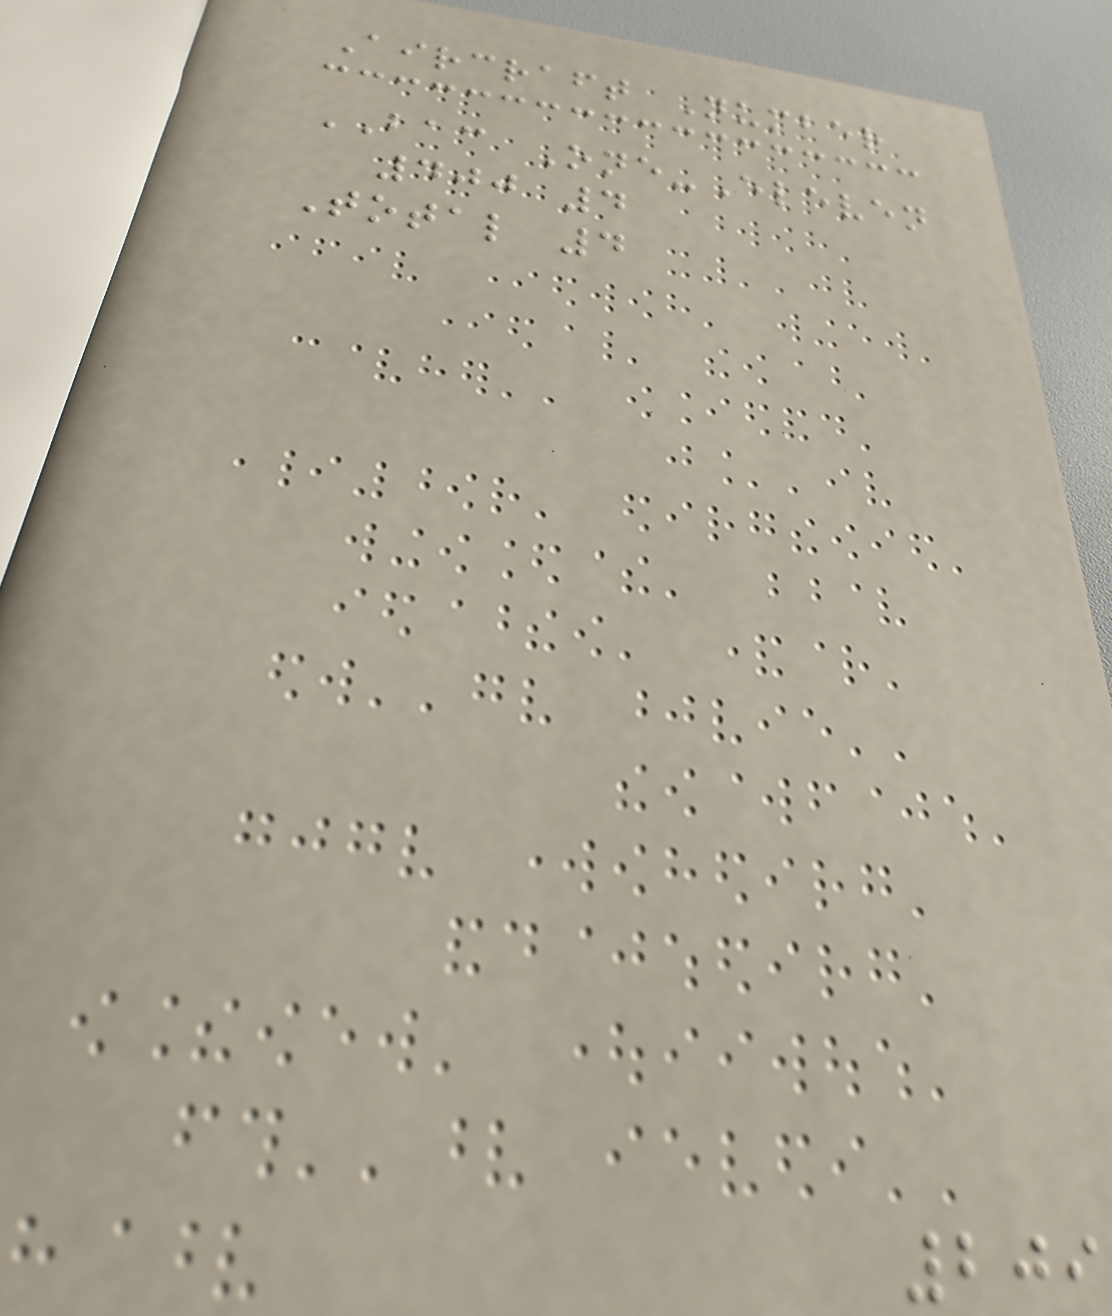Aircraft Number
BAC One-Eleven
400 4
Total 4
209
